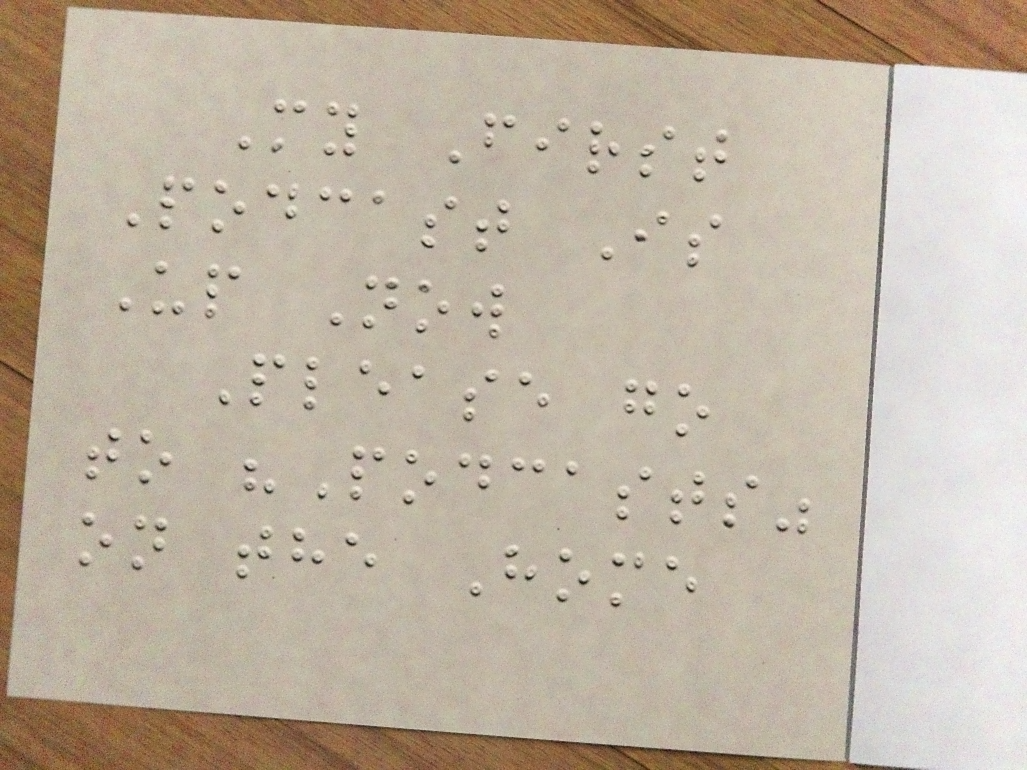My First
Podcast Is
Up Now
Please go
to "Podcasts"
on the Home
